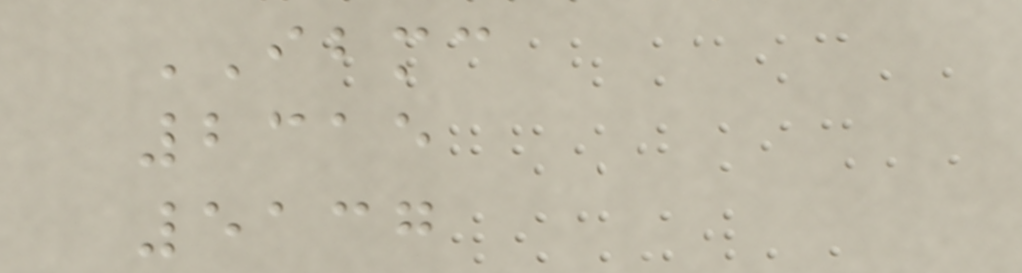IBMC
2315
5137
